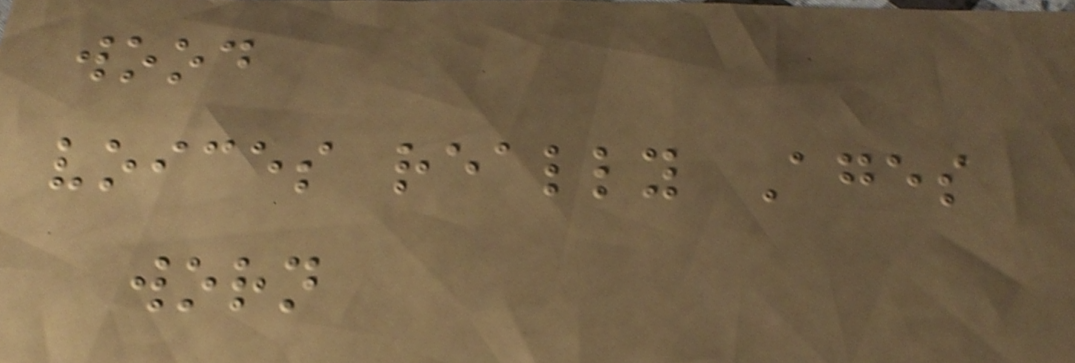wood
voices really Ages
worn
